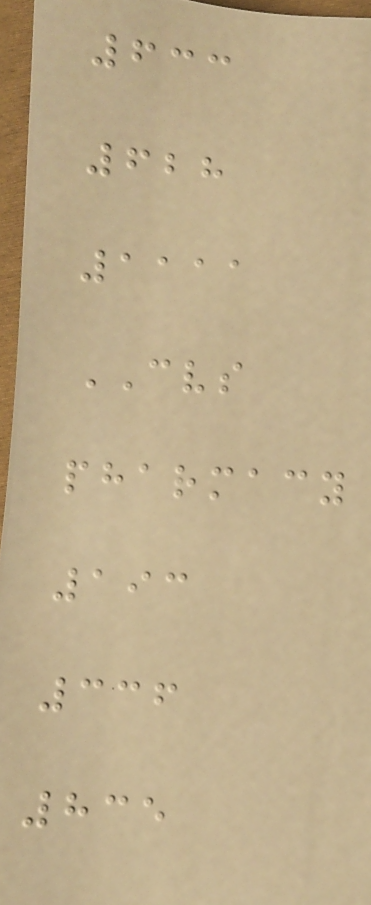633
628
1111
CVS
pharmacy
193
336
835
